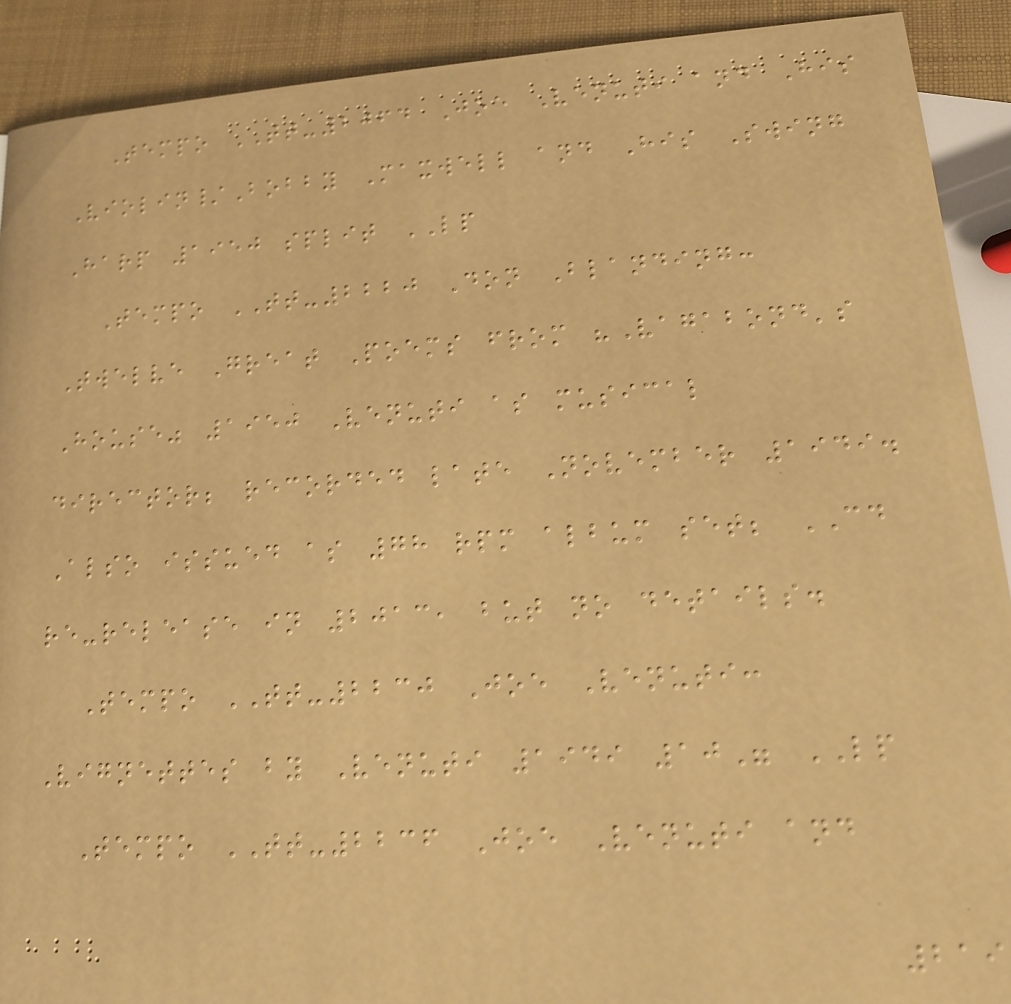Tempo TT-2064 Joe Venuti and His
Violin/Bobby Maxwell and His Swing
Harp 1950 split LP
Tempo TT-2220 Don Blanding:
Twelve Great Poems from "Vagabond's
House" 1950 Venuti as musical
director; recorded late November 1949.
Also issued as 78 rpm album set; CD
re-release in 2013, but no details.
Tempo TT-2230 Joe Venuti:
Vignettes by Venuti 1949 10" LP
Tempo TT-2236 Joe Venuti and
219
